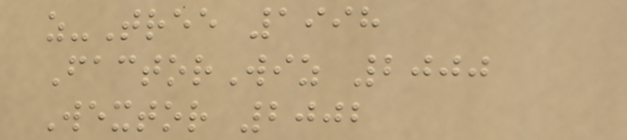z-Tree 1998
FactorWiz 2000
Wextor 2002
